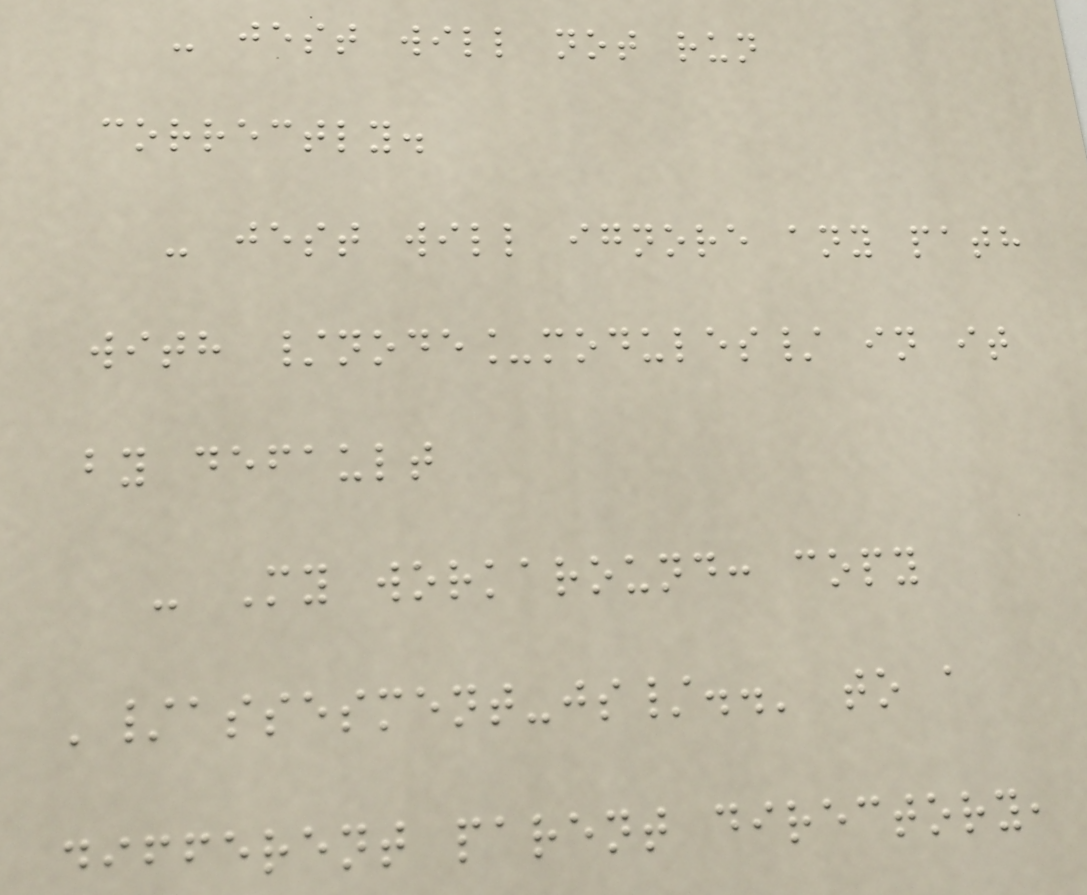- jest will not run
correctly.
- jest will ignore any path
with /node_modules/ in it
by default
- My workaround: copy
'/assesment-js/..' to a
different parent directory,
